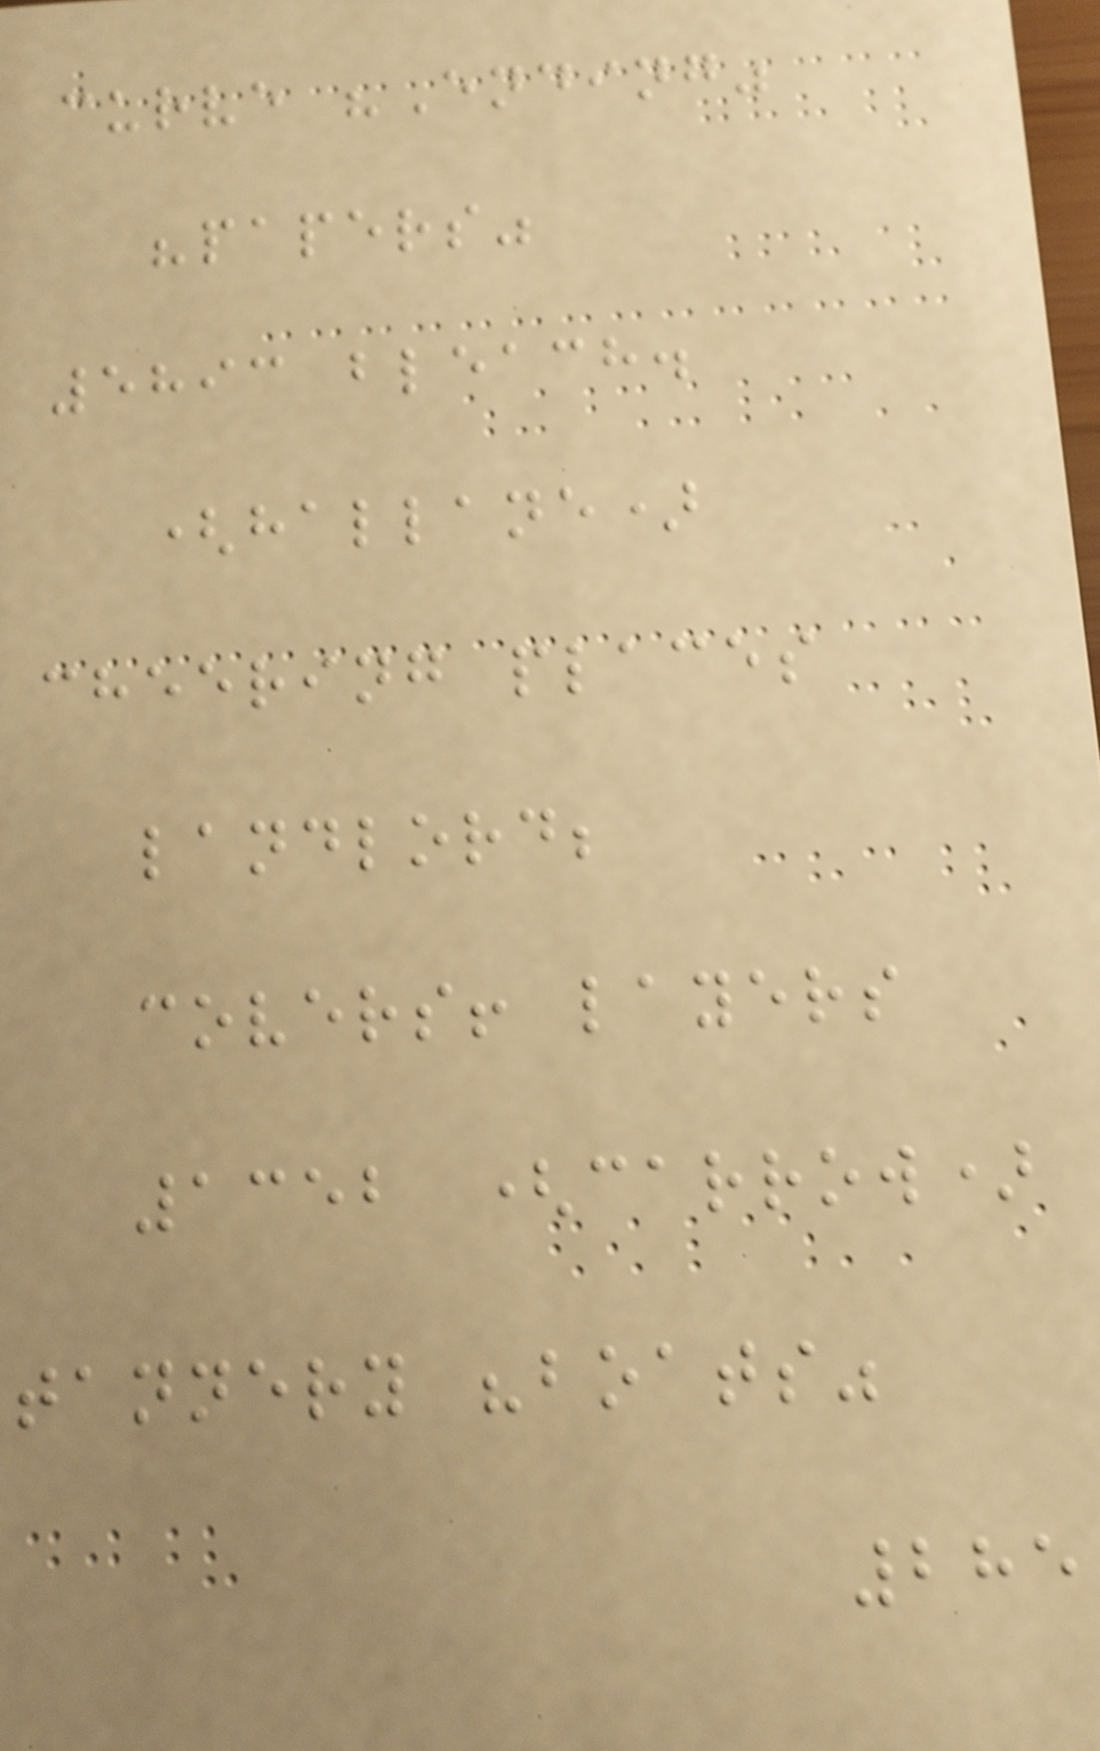curve "Ending"
"papers"
5893 bleach.
(hallane)
cheering places
landlord;
covers! layers
1352 (carrow)
tannery "boats"
285
